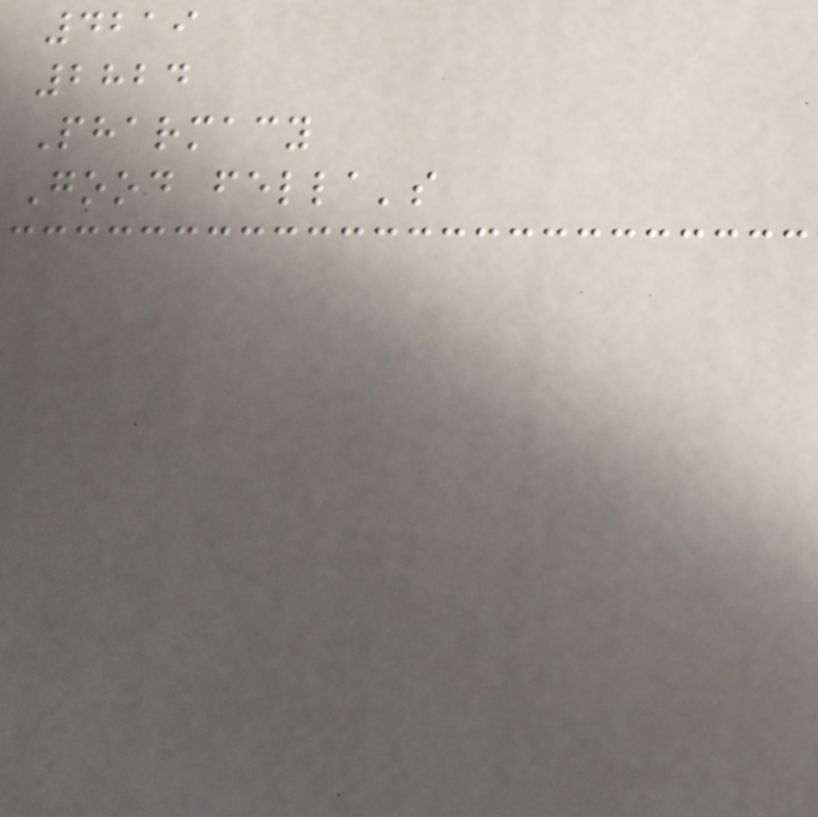4219
2824
Pharmacy
Good fella's
